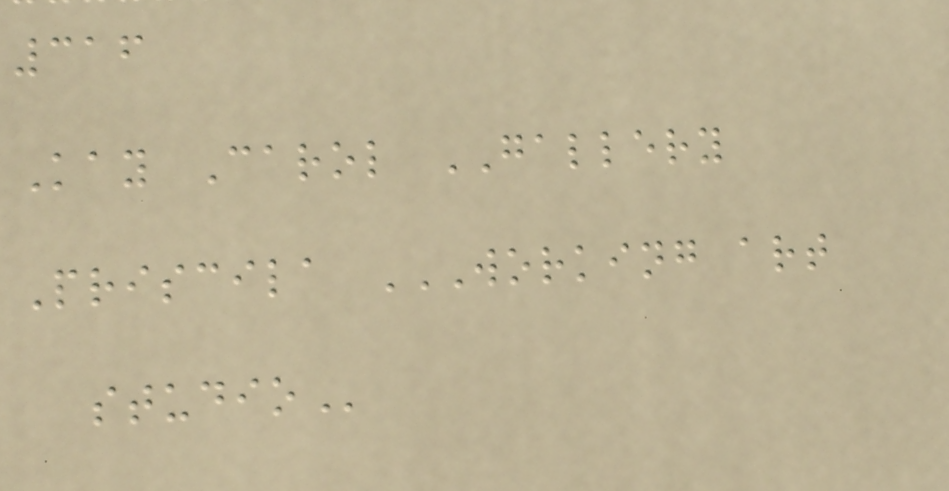316
Kay Carol GALLERY
Priscila WORKING ART
STUDIO
